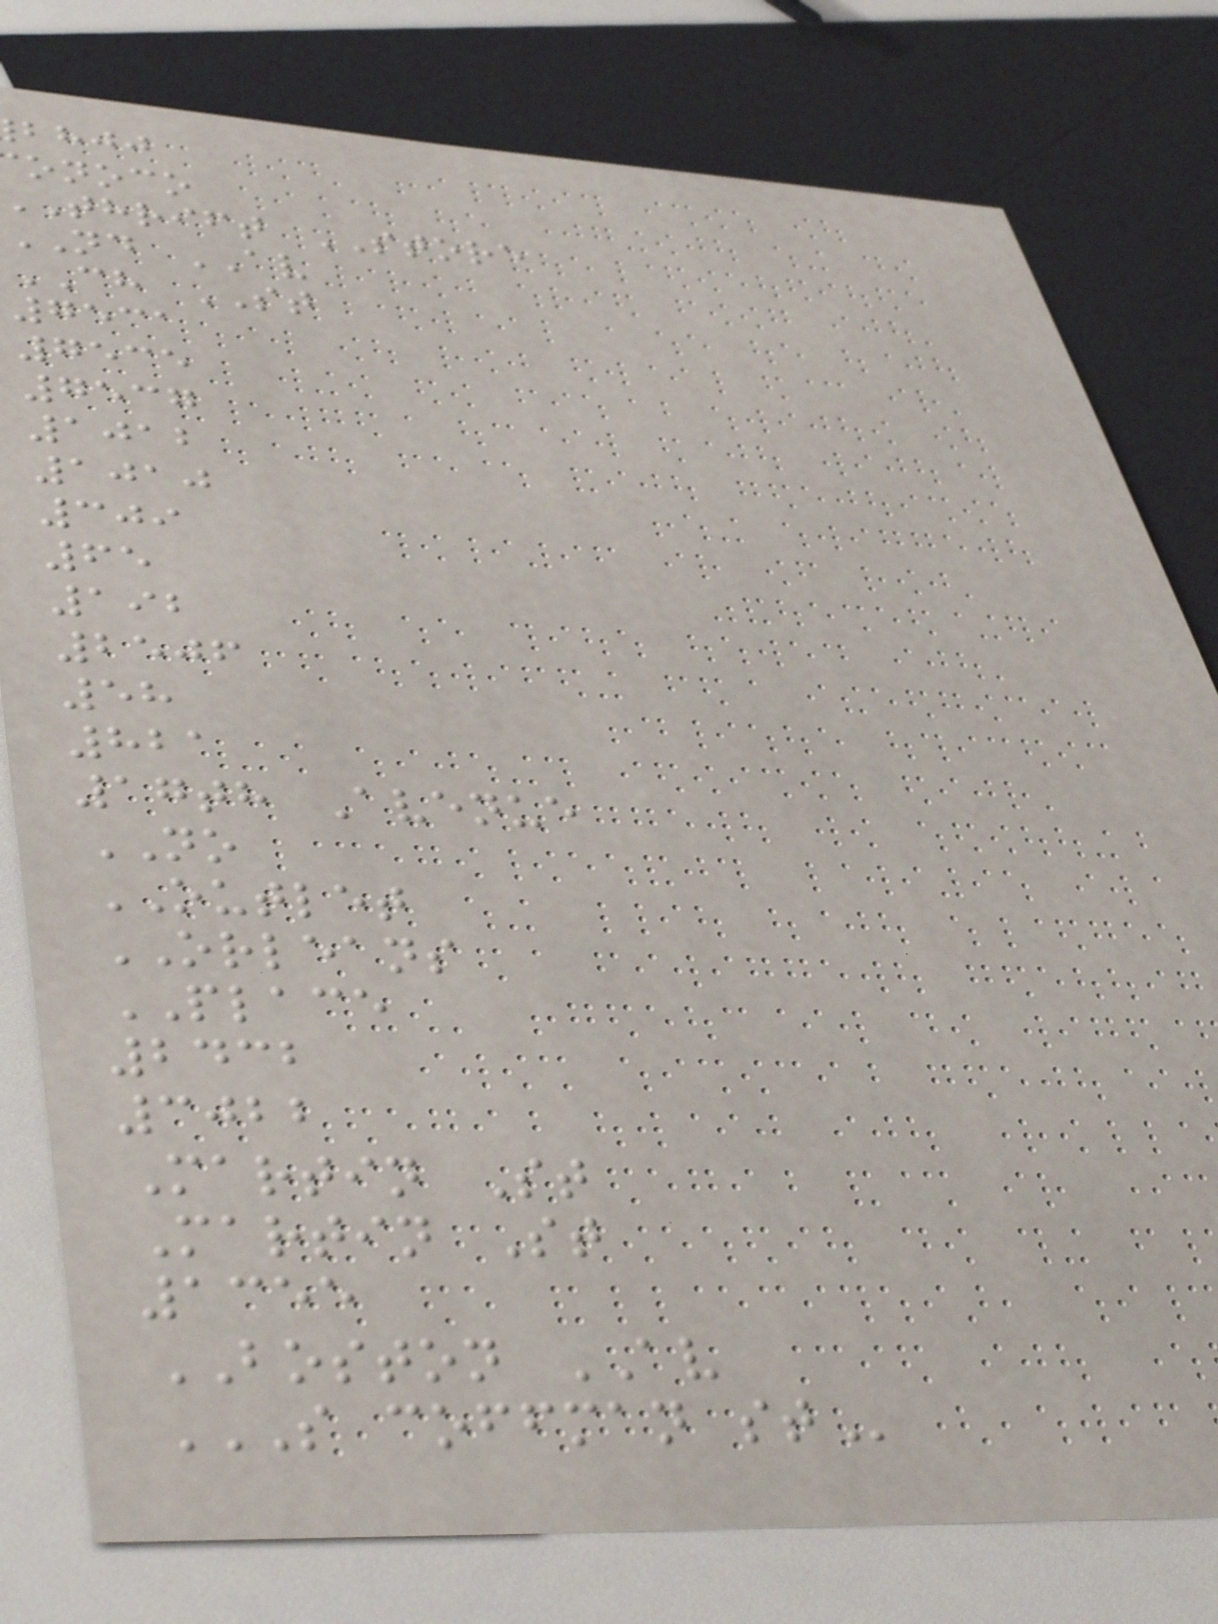bhjj
onoco
thrift STORE
ND AV
CH ST
7531
7535
7537
1012
1010
309
65
192
2506
58
821
17th Avenue
NO
OUTLET
ORLEANS
PLACE
2432
3022
Martin St
Martin St
1355
BOSTON AV
S COFFMAN ST
